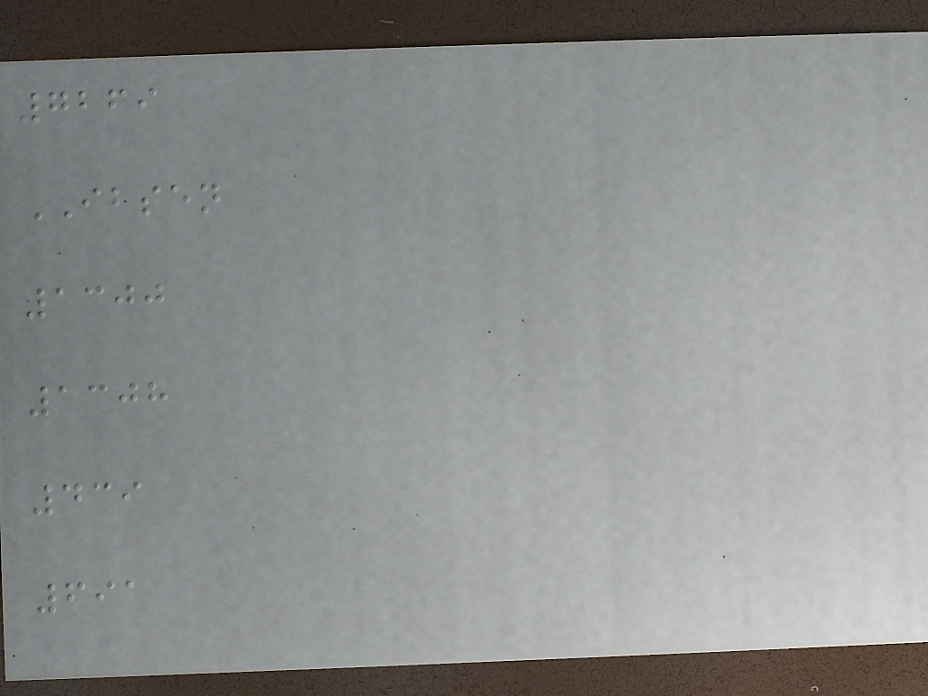7269
IBSEN
1300
1308
439
691
